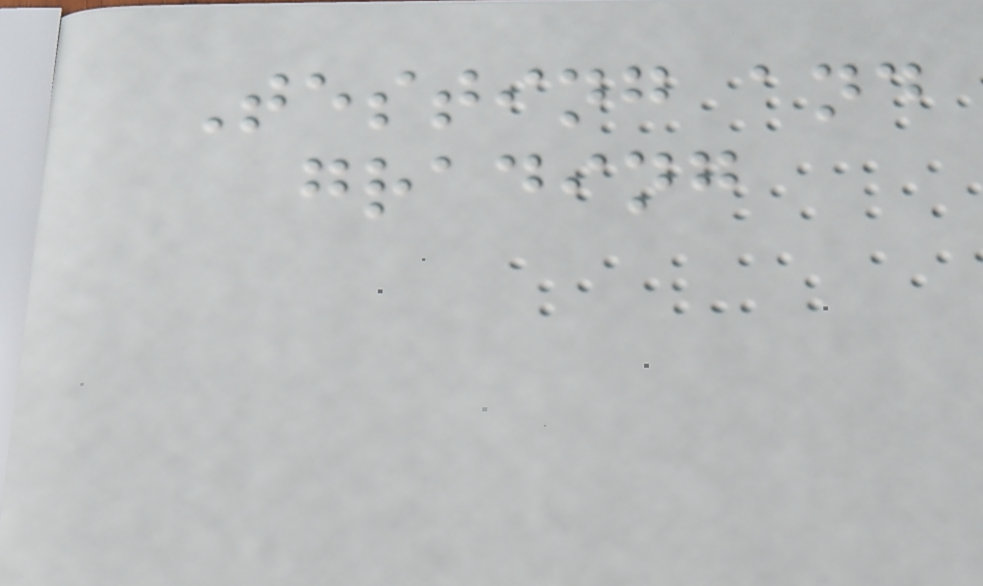Testing and
grading
